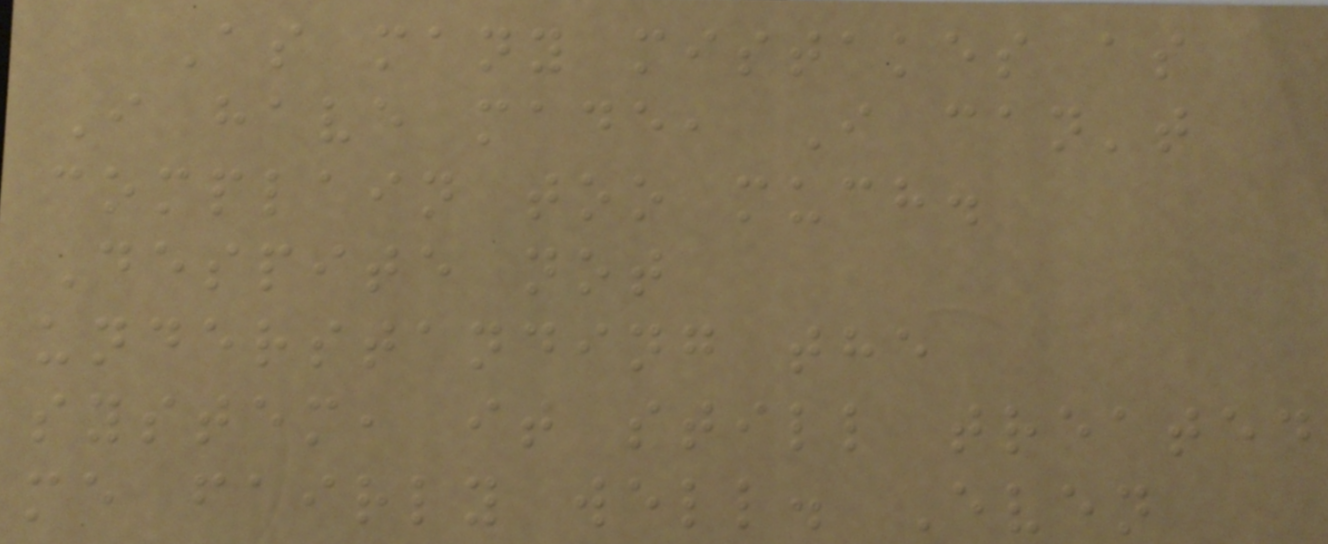As many mistakes as
I have made, I can't
complain too much.
Despite not
understanding the
system, it still treated
me fairly well. Even
